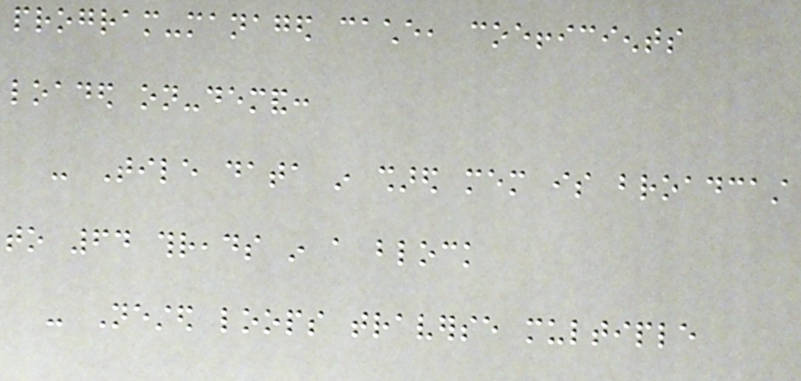program-managed cache, coefficients
loaded on-demand:
- Tile data in shared mem is broadcast
to 64 threads in a block
- Nested loops traverse multiple
